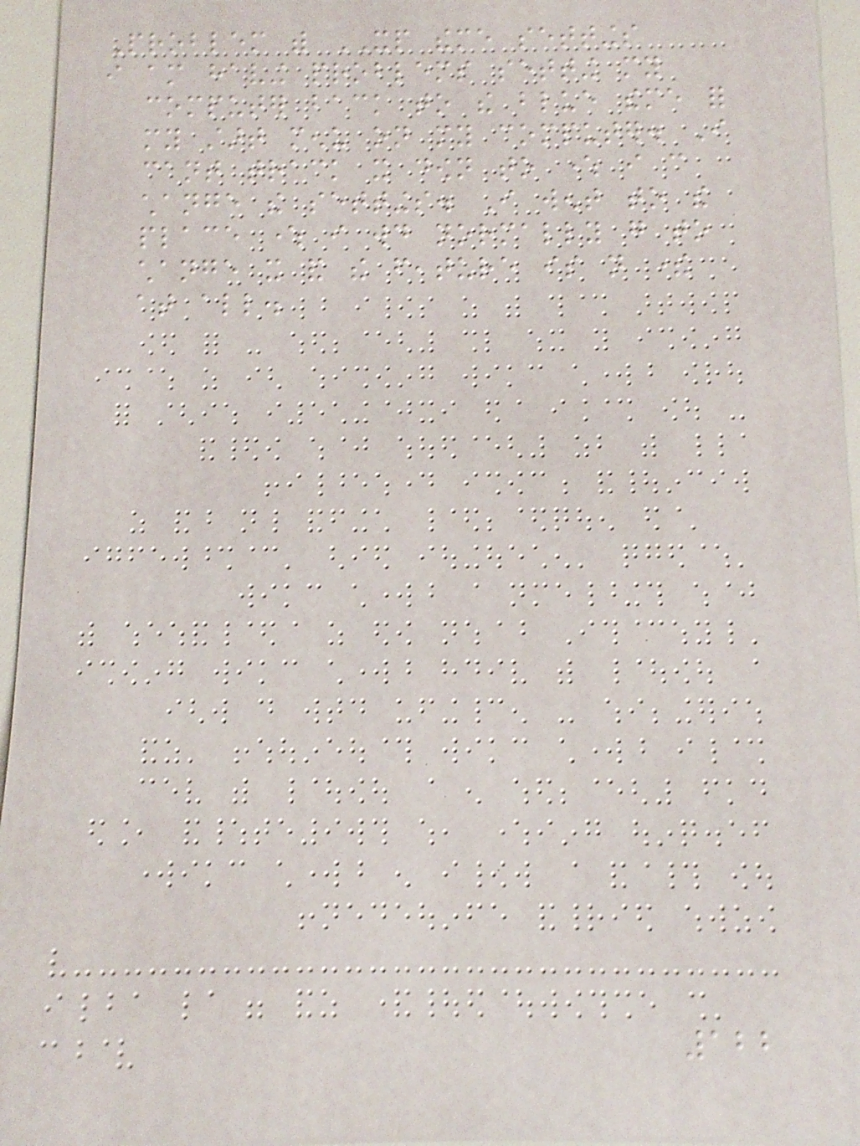Problem with XP theme settings
i am having problems setting my
computer back to the blue theme for
my start menu on my computer. I
cant track it down to where i can
change the settings. I went to the
place where i would normally go to
change it and the feature is not there
at all.
122
